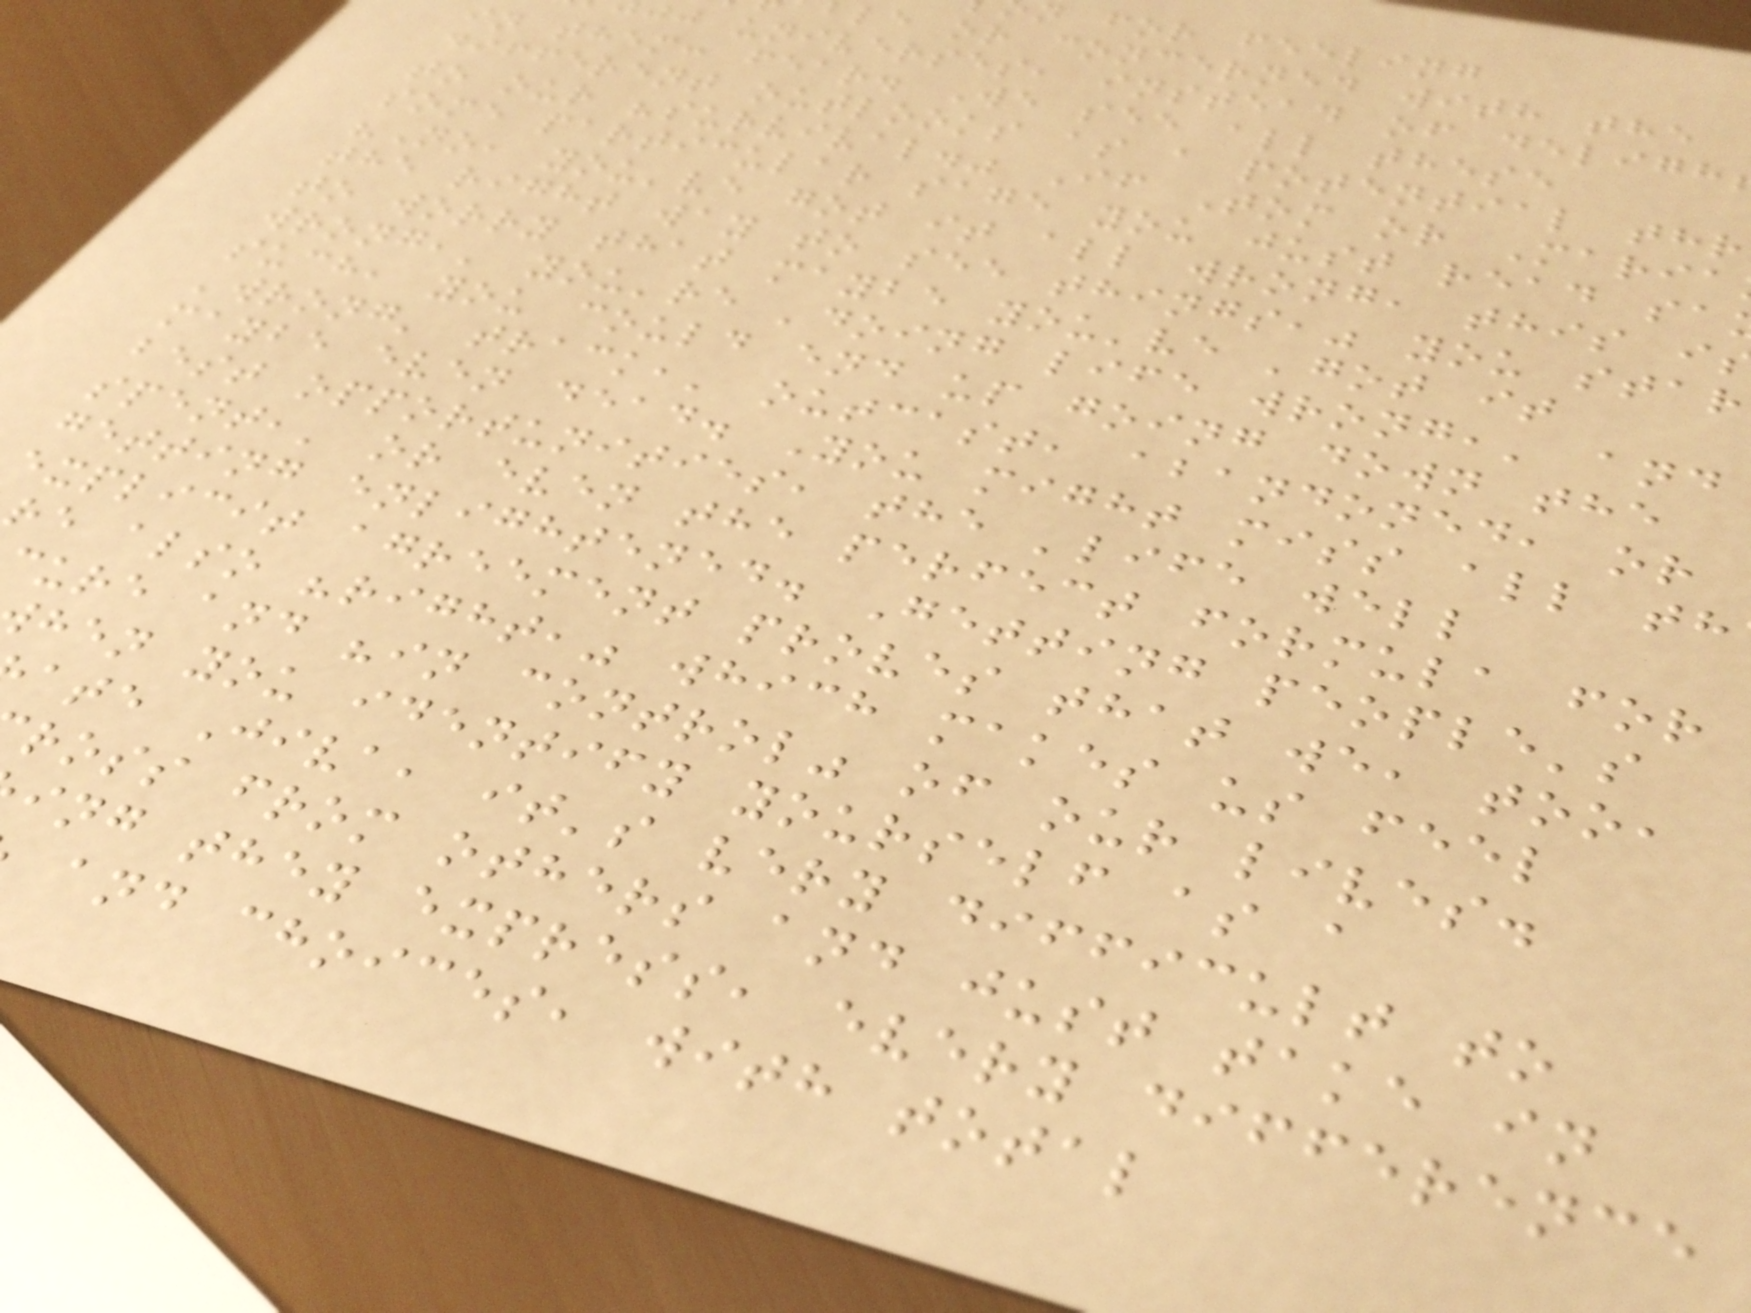n for feeling
le or concerned with the
jj universes, instead of deligh
in them: fear. We see all these
different outlooks as a potential thr
to our "survival." If Tom or Maria
some particular sage you just read sa
"No, you've got it all wrong, this i
the right way to see things," you star
to worry that maybe you've 'got it
wrong,' you're 'doing life wrong,' and
such, you could end up going down the
'wrong' track,' outcast, abandoned, or
maybe even dead. You might miss all th
best opportunities, the 'life well
spent,' or even the perfect formula for
getting enlightened. Getting people's
explicit agreement proves that we, too,
re also "right," which makes us feel
ure and "in control" of our lives.
hen you identify yourself as a
ate Jiva, it's very difficult to
ross from others and just take in
ing they express, every difference
and choices, with total
